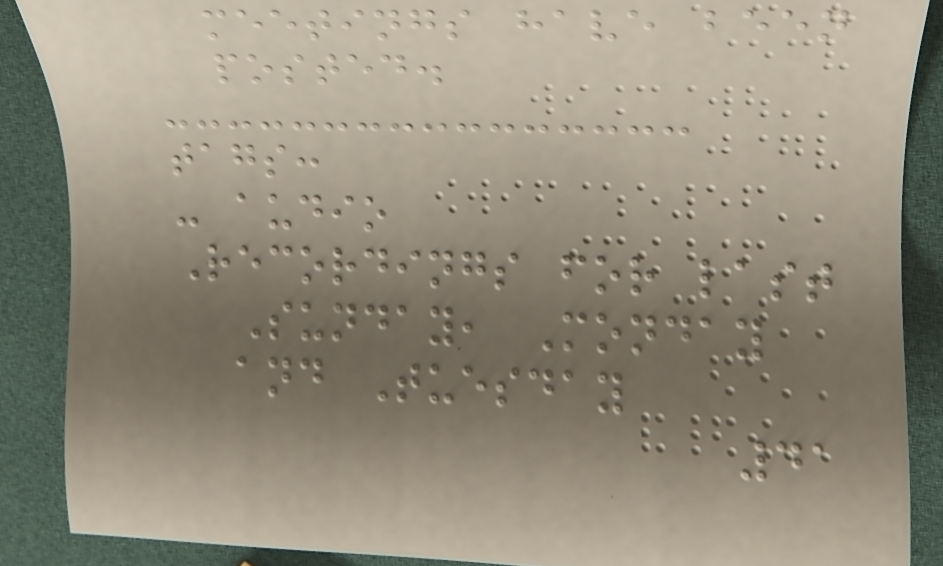meetings have been
posted.
tags:
- audio
Recordings for last
Sunday, Monday
and Tuesday
41
